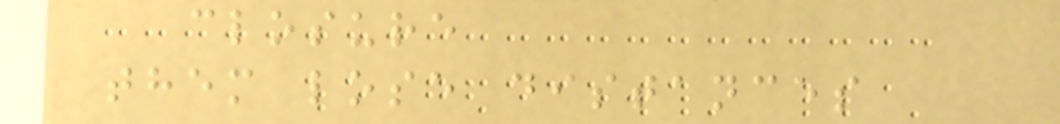closure
them lose distances
